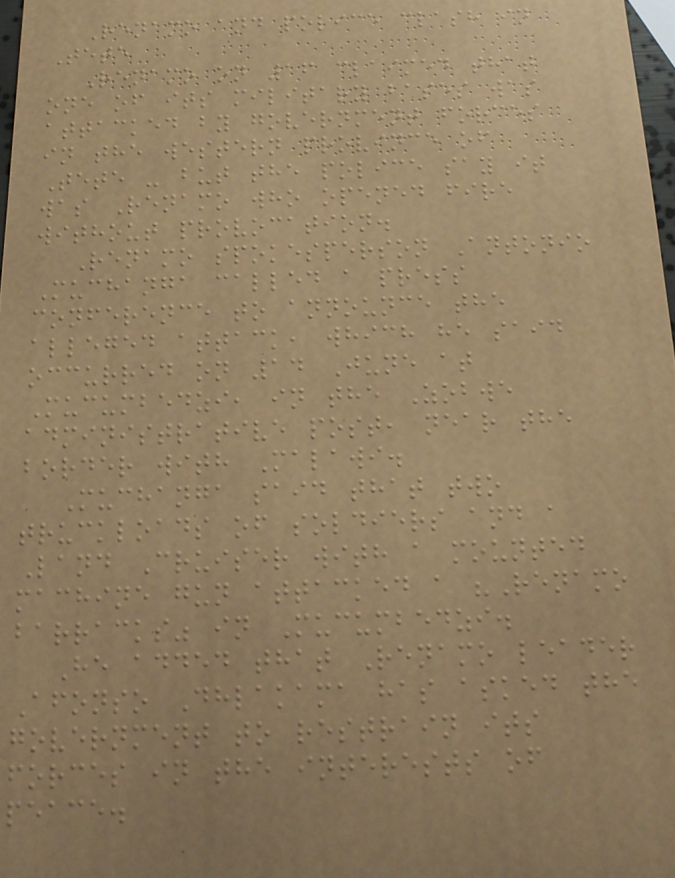Renamo and police clash in
Tete
Renamo on 16 claimed that
one of its military bases was
attacked by government forces
in the western province of
Tete - but the police say it
was Renamo who opened fire
without provocation.
Renamo spokesperson Antonio
Muchanga called a press
conference to announce the
alleged attack, which he said
occurred on 14 June at
Mucumbedzi, in the Zobwe
administrative post, near the
border with Malawi.
Muchanga said that two
truckloads of soldiers and a
Land Cruiser with a mounted
machine gun attacked a "Renamo
barracks" in Mucumbedzi.
He added that Renamo leader
Afonso Dhlakama has asked the
government to restrain its
forces in the interests of
peace.
